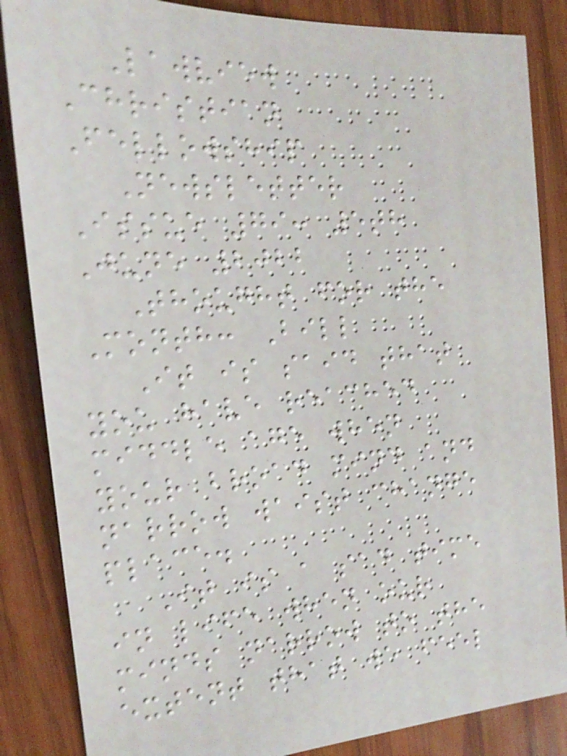Lawview
Christian
Fellowship
Newsletter
Issue 79: 5th
June 2022
Thought for the
Month: Bill
It is said that
you have reached
middle age when
your broad mind and
narrow waist change
place.
It is a sad time
in life when our
minds narrow to the
extent that we feel
